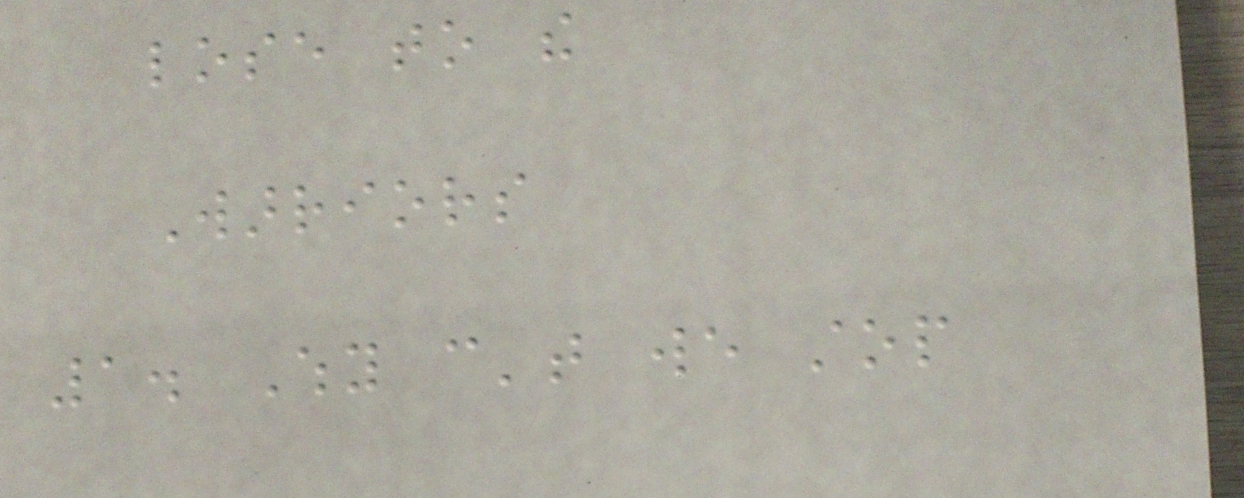lose to the
Warriors
1. Why can't we stop
